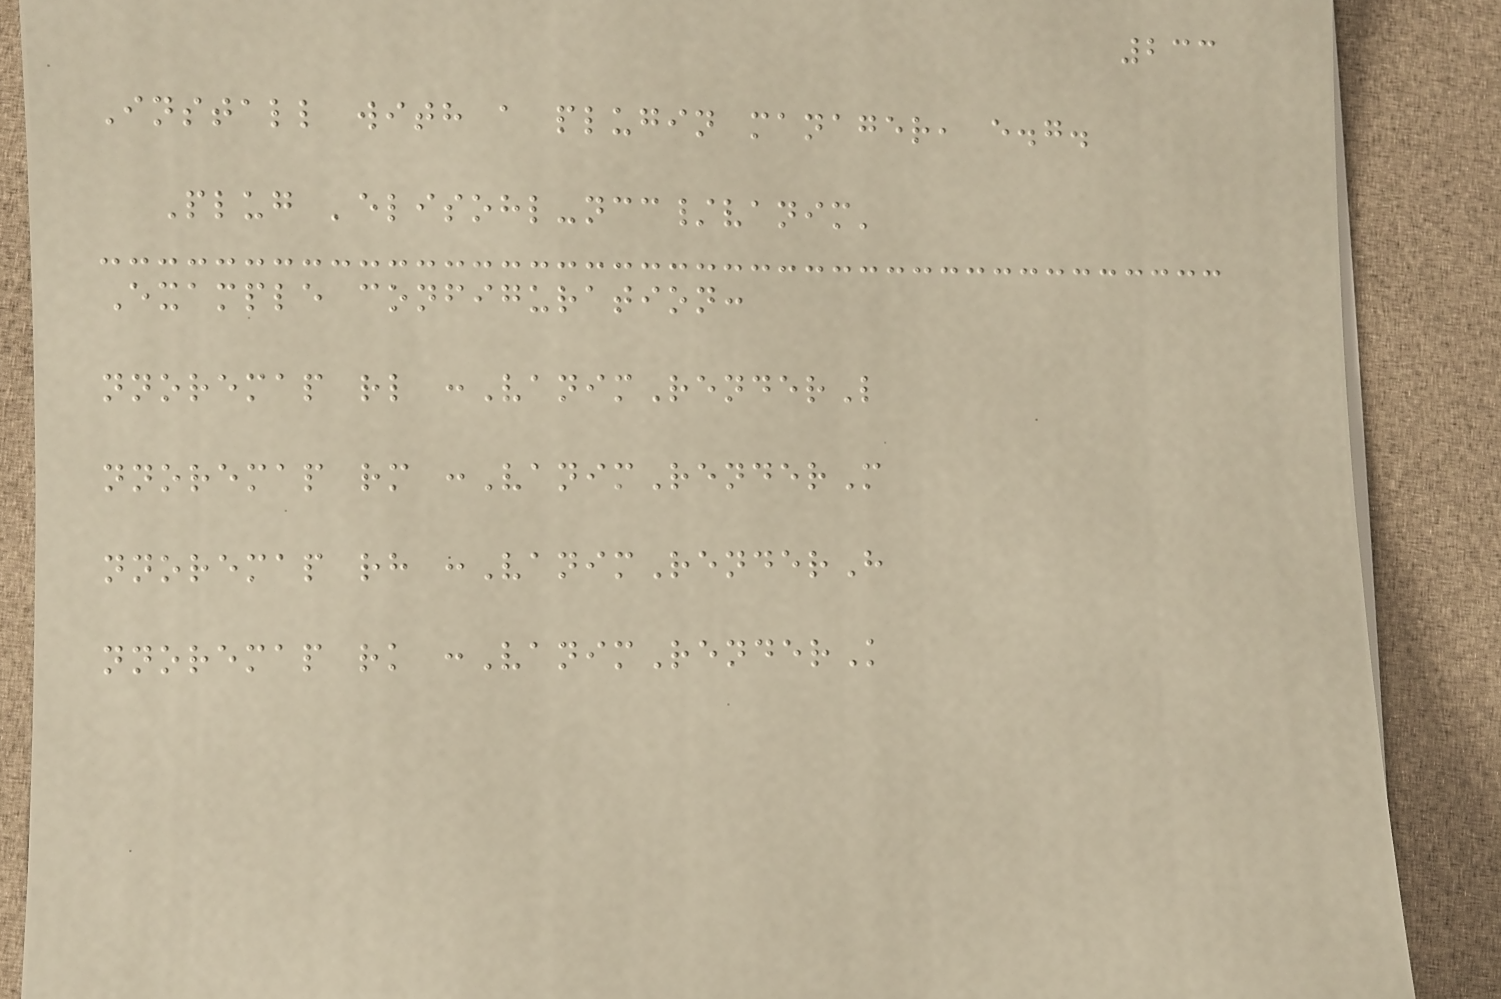233
Install with a plugin manager, e.g.
Plug 'elisohl-ncc/vanim'
Example configuration:
nnoremap rl :VanimRenderL
nnoremap rm :VanimRenderM
nnoremap rh :VanimRenderH
nnoremap rk :VanimRenderK
